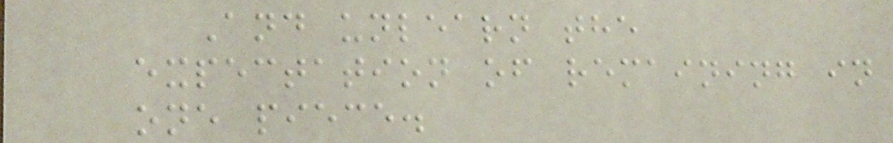And unlearn the
expectation of remaining in
one piece.
